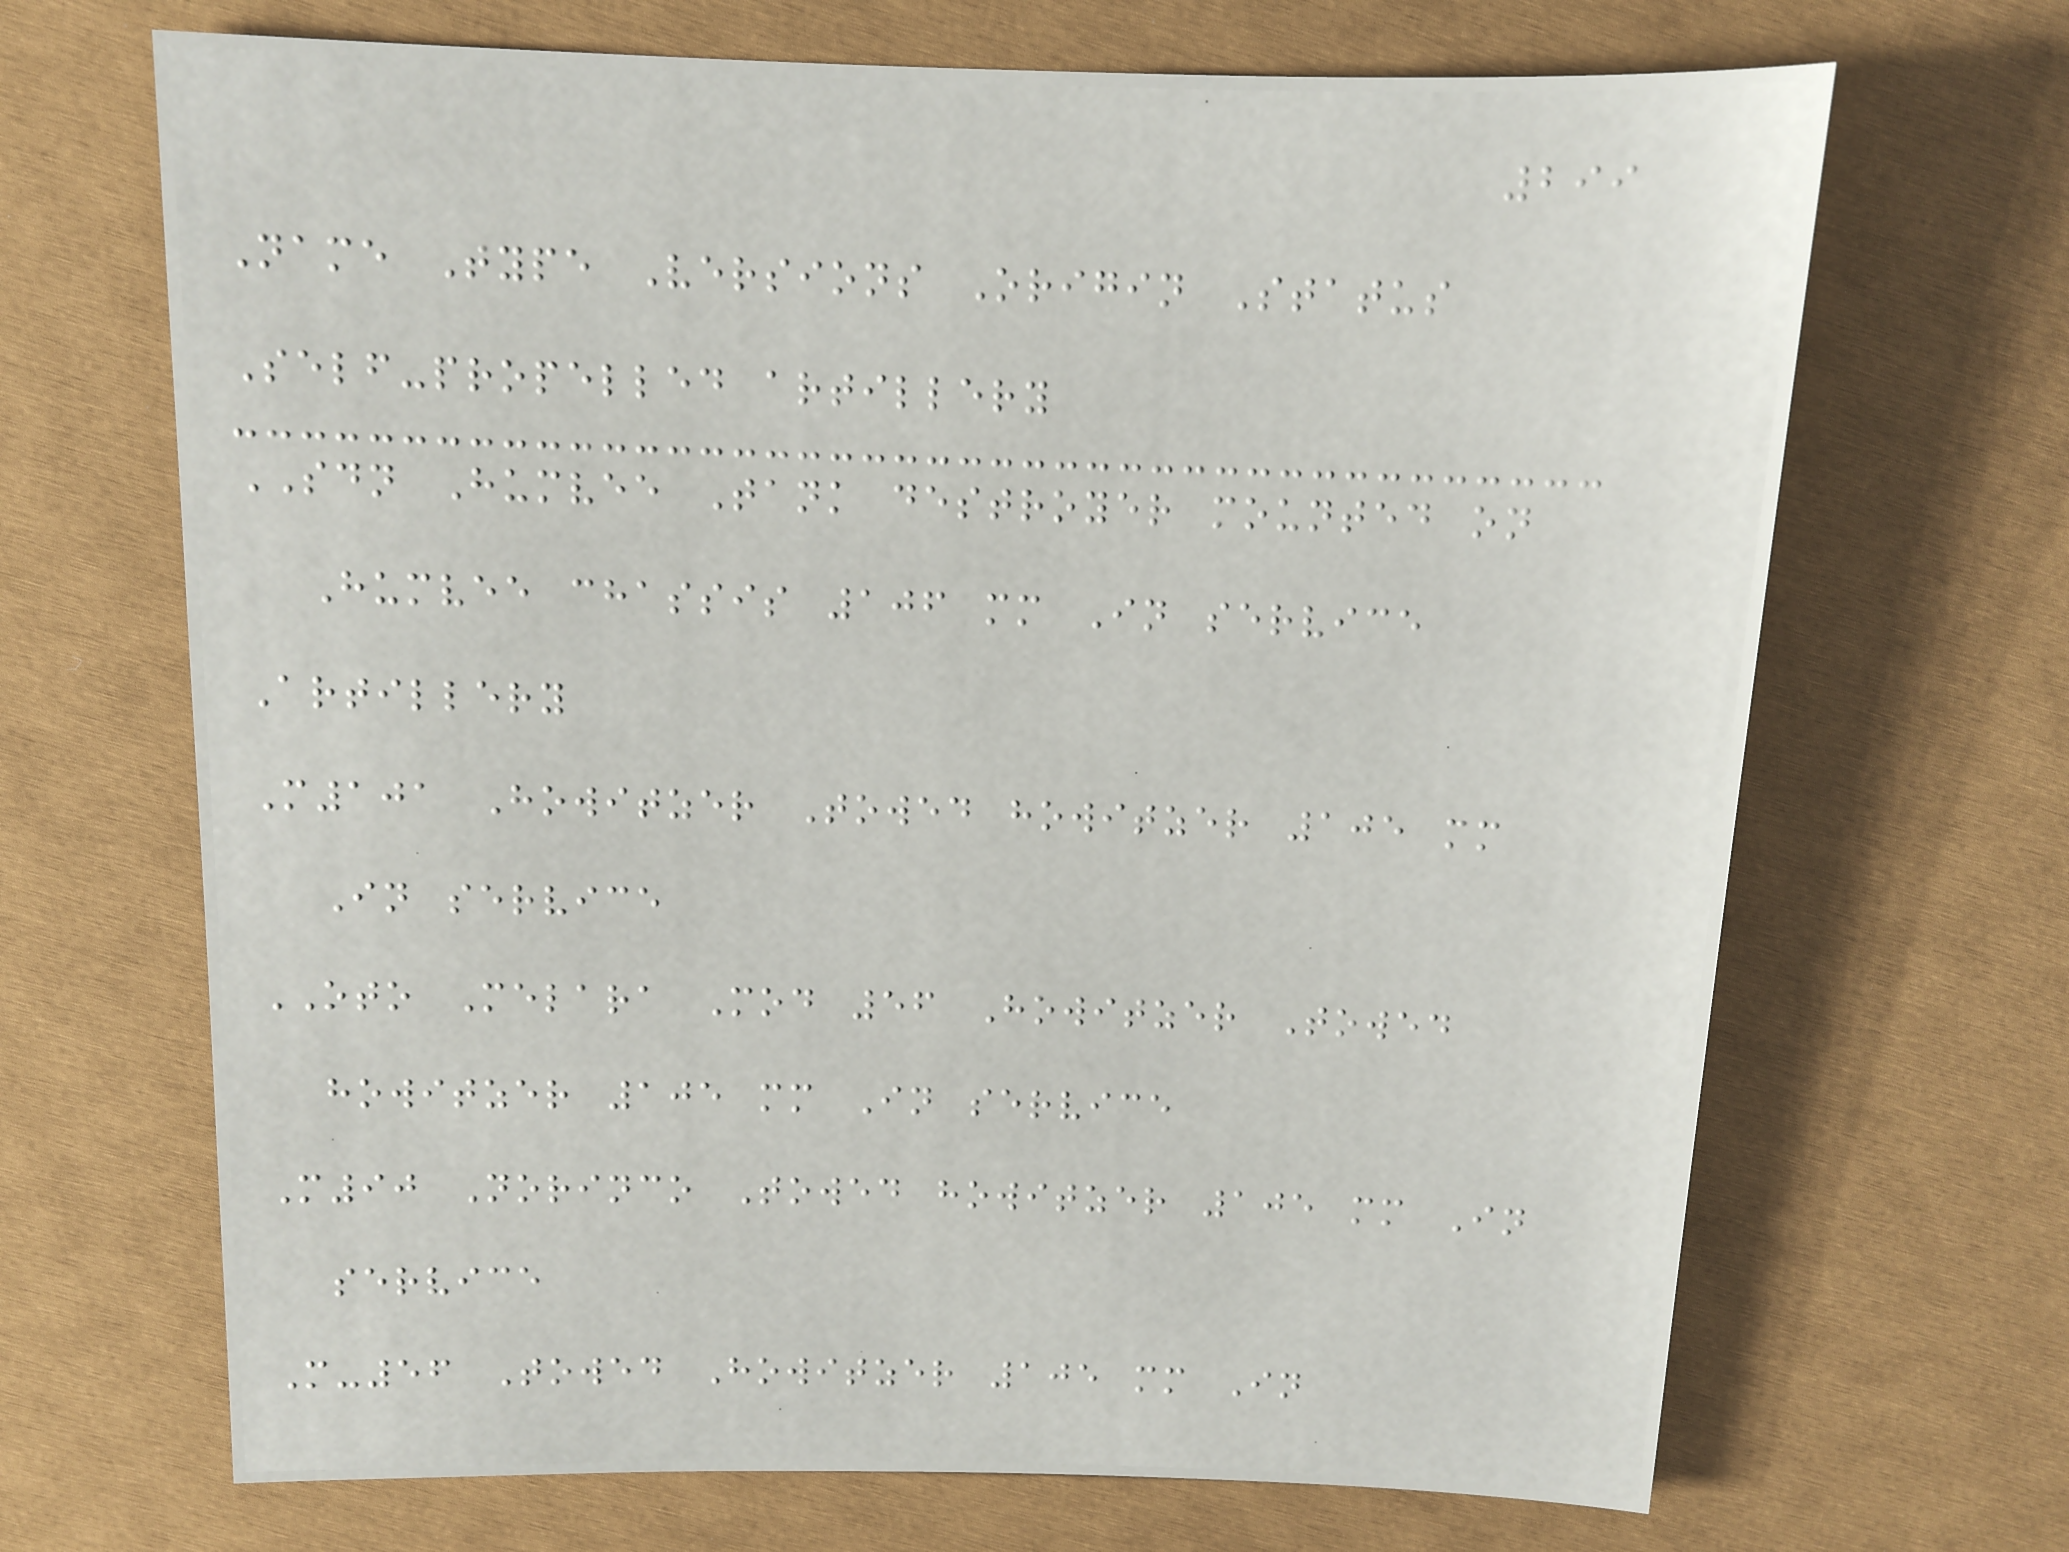299
Name Type Versions Origin Status
Self-propelled artillery
SDN Humvee Tank destroyer mounted on
Humvee chassis 106 mm In service
Artillery
M101 Howitzer Towed howitzer 105 mm
In service
OTO Melara Mod 56 Howitzer Towed
howitzer 105 mm In service
M90 Norinco Towed howitzer 105 mm In
service
M-56 Towed Howitzer 105 mm In
